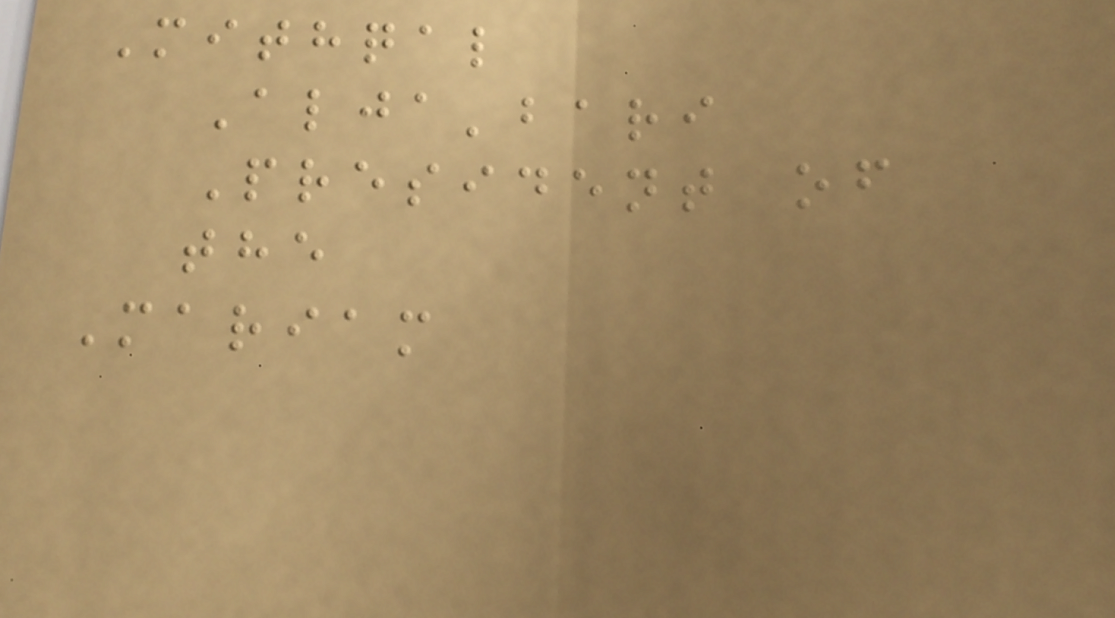Mithqal
Alja'bari
President of
the
Mariam
